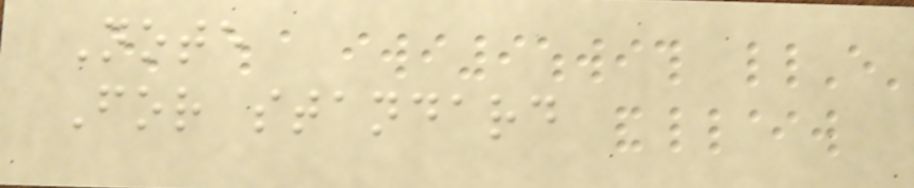Note
For standard
